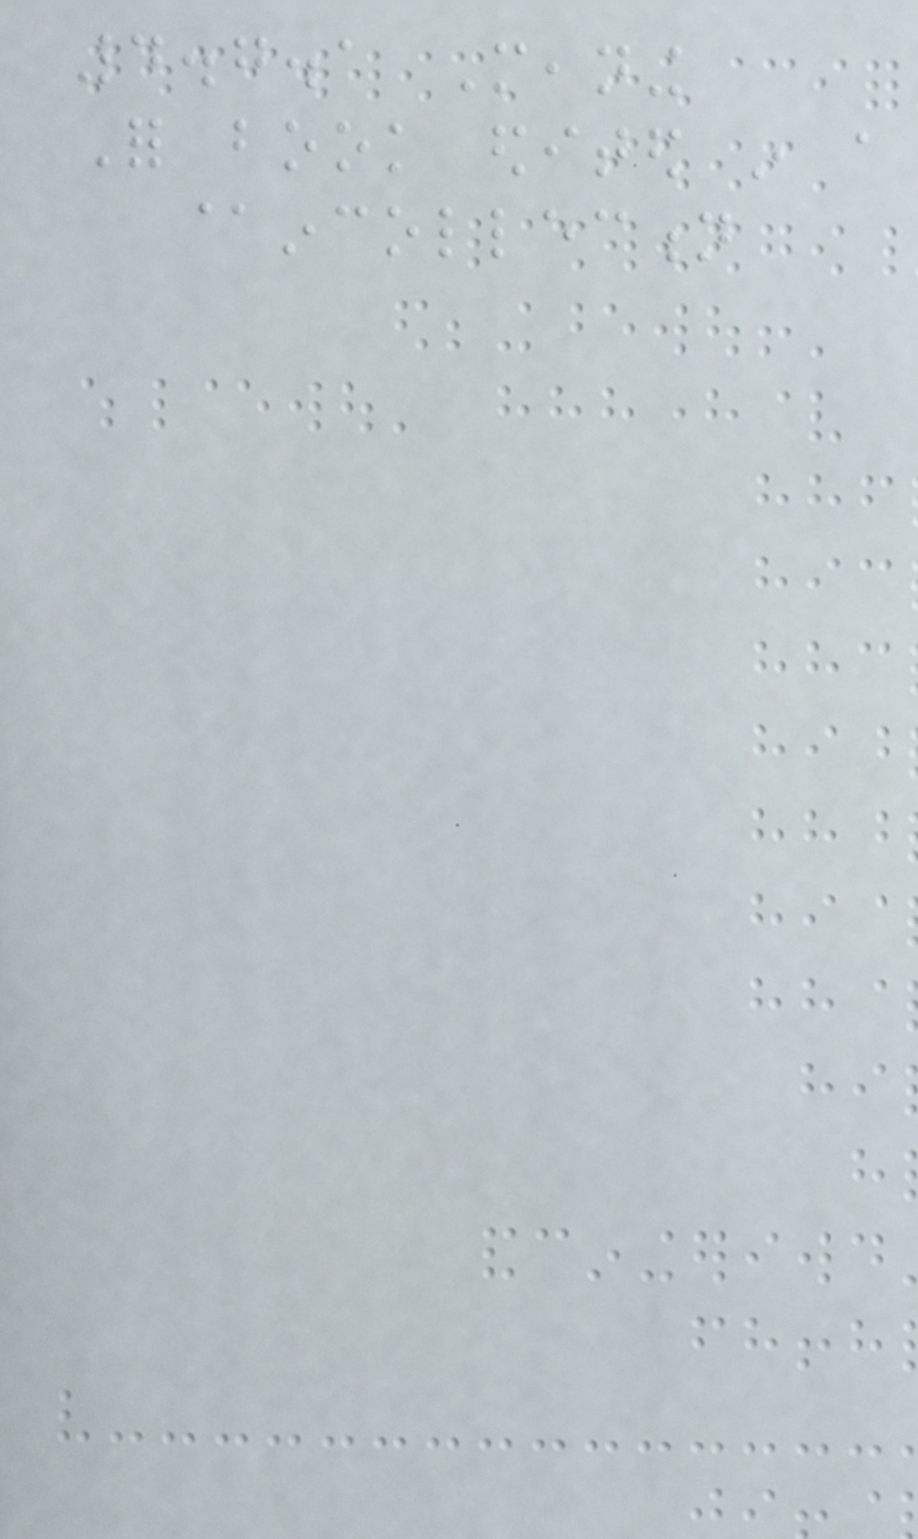4.7.1 Meaning
For book edited in a
@incollection
